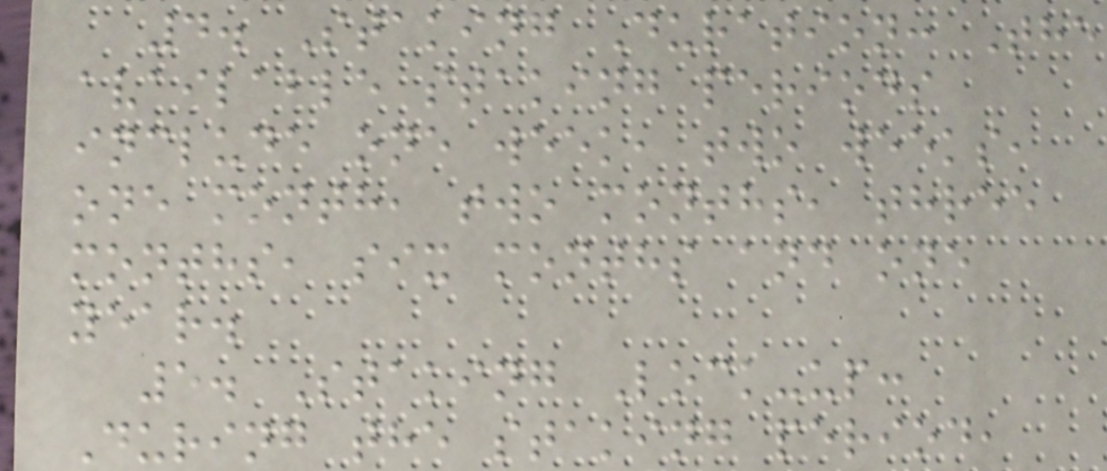4. Staking Duration: The
available staking periods
include one week, two weeks,
one month, two months, three
months, six months and one
year.
5. Staking Lock-up:
During the staking period,
